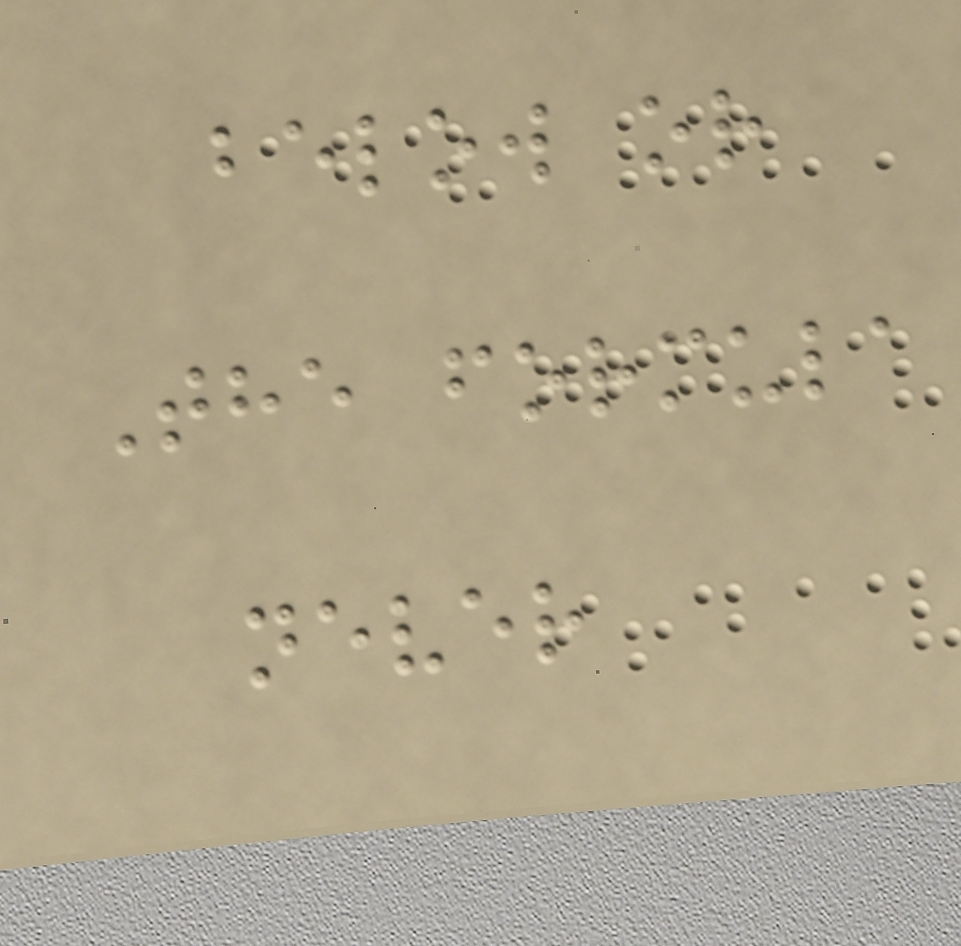below or
The formula
never
